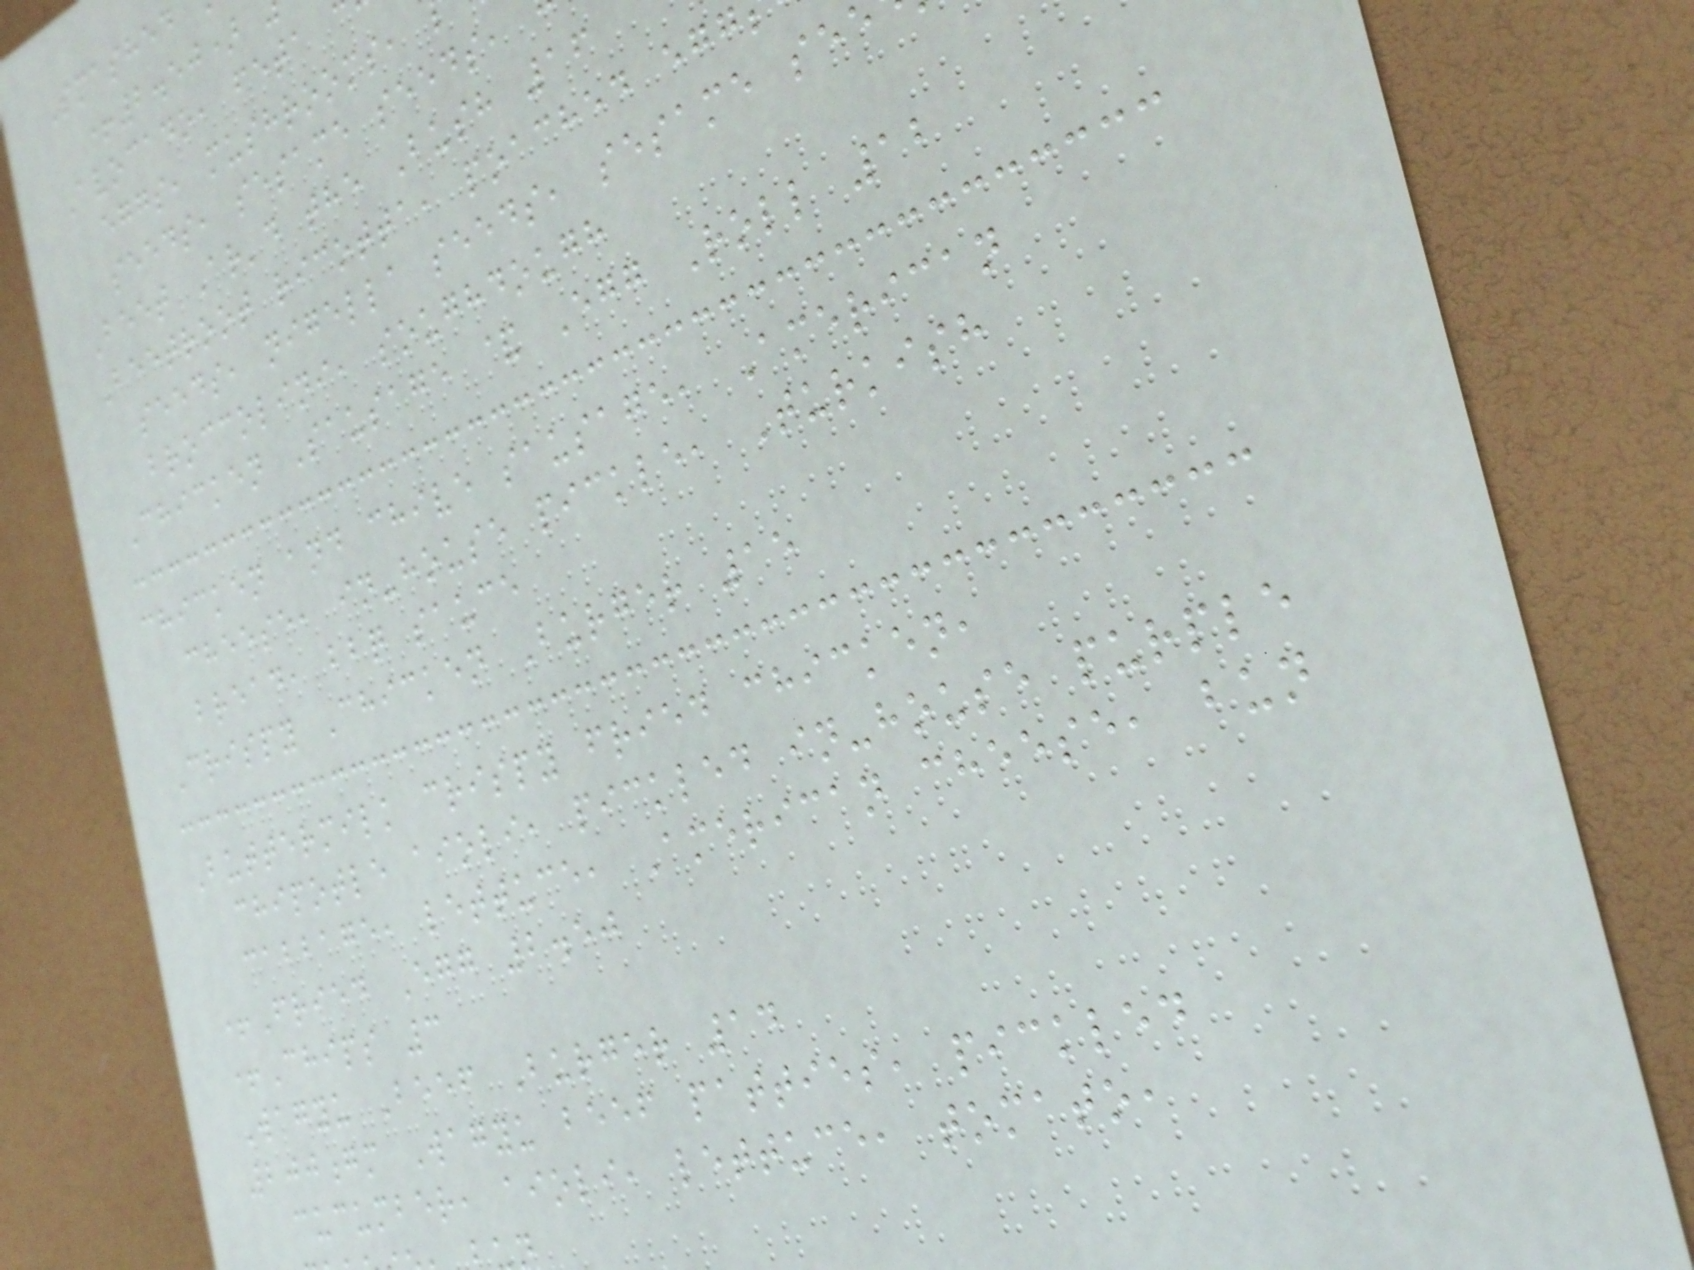Smashed
+2.50)
Avocado, feta
eggs, mushrooms,
seeds, sesame seeds,
Beet Ar'd the Bush 16
Beetroot ricotta, poached egg
seeds, nigella seeds, sesame see
broccolini, soughdough
Chicken Sausage & Egg Roll 12
chicken and chive sausage, American
cheese, in-house pickle, Turkish
bread, bbq sauce
Crispy Chicken Burger 15
Buttermilk crispy fried chicken,
chipotle aioli, pickled in-house purple
cabbage, lettuce, American cheese, bun
+Fried Egg 2.50
+Chips 3
Wagyu Beef Burger 14
200gm Wagyu beef patties, pickled
cucumber, aioli, lettuce, tomato,
